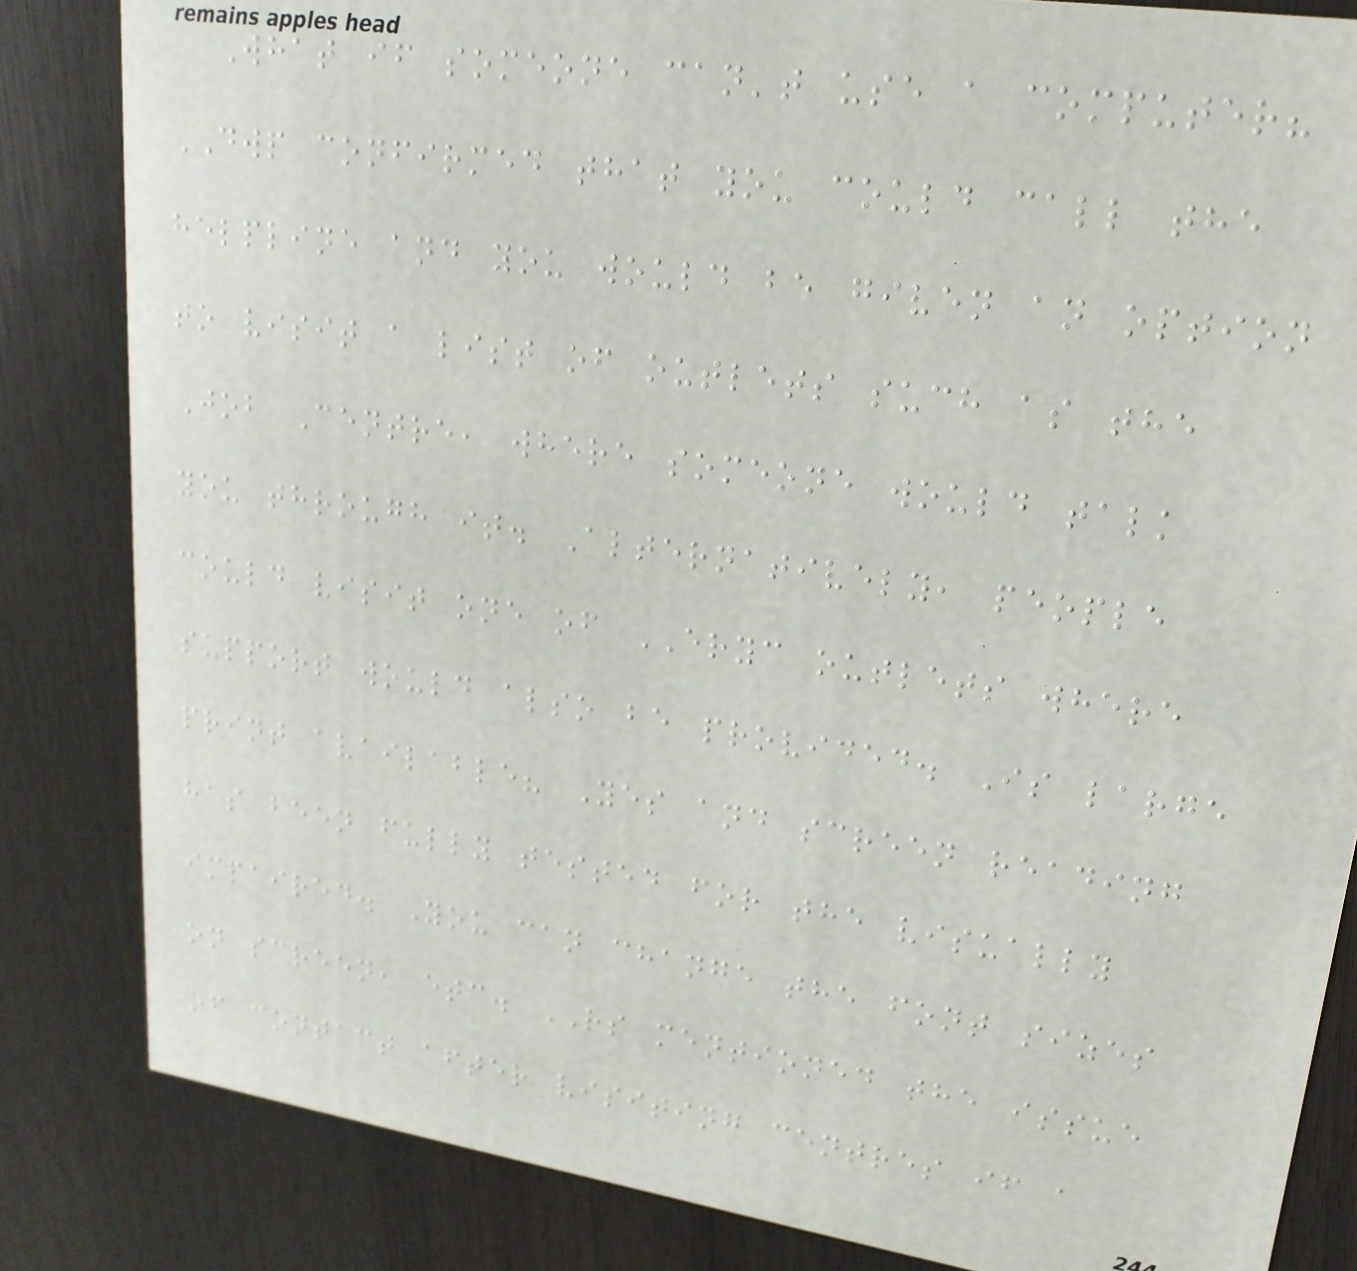What if someone can't use a computer?
DWP confirmed that you could call the
helpline and you would be given an option
to visit a list of outlets such as the
Job Centre, where someone would talk
you through it. Alternatively, people
could visit one of ERYC outlets where
support would also be provided. Is large
print available? Yes and screen reading
has been fully tested for the visually
impaired. You can change the font sizes
on screen, etc. RS mentioned the issue
of contact after visiting centres if a
